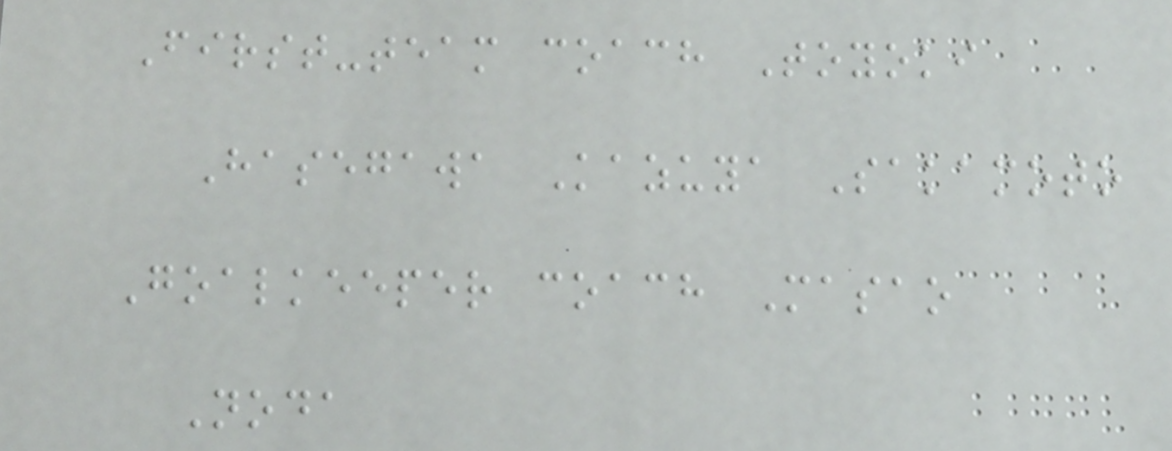First-team coach Toyoki
Hasegawa Kazuya Sakamoto
Goalkeeper coach Masao
Noda
